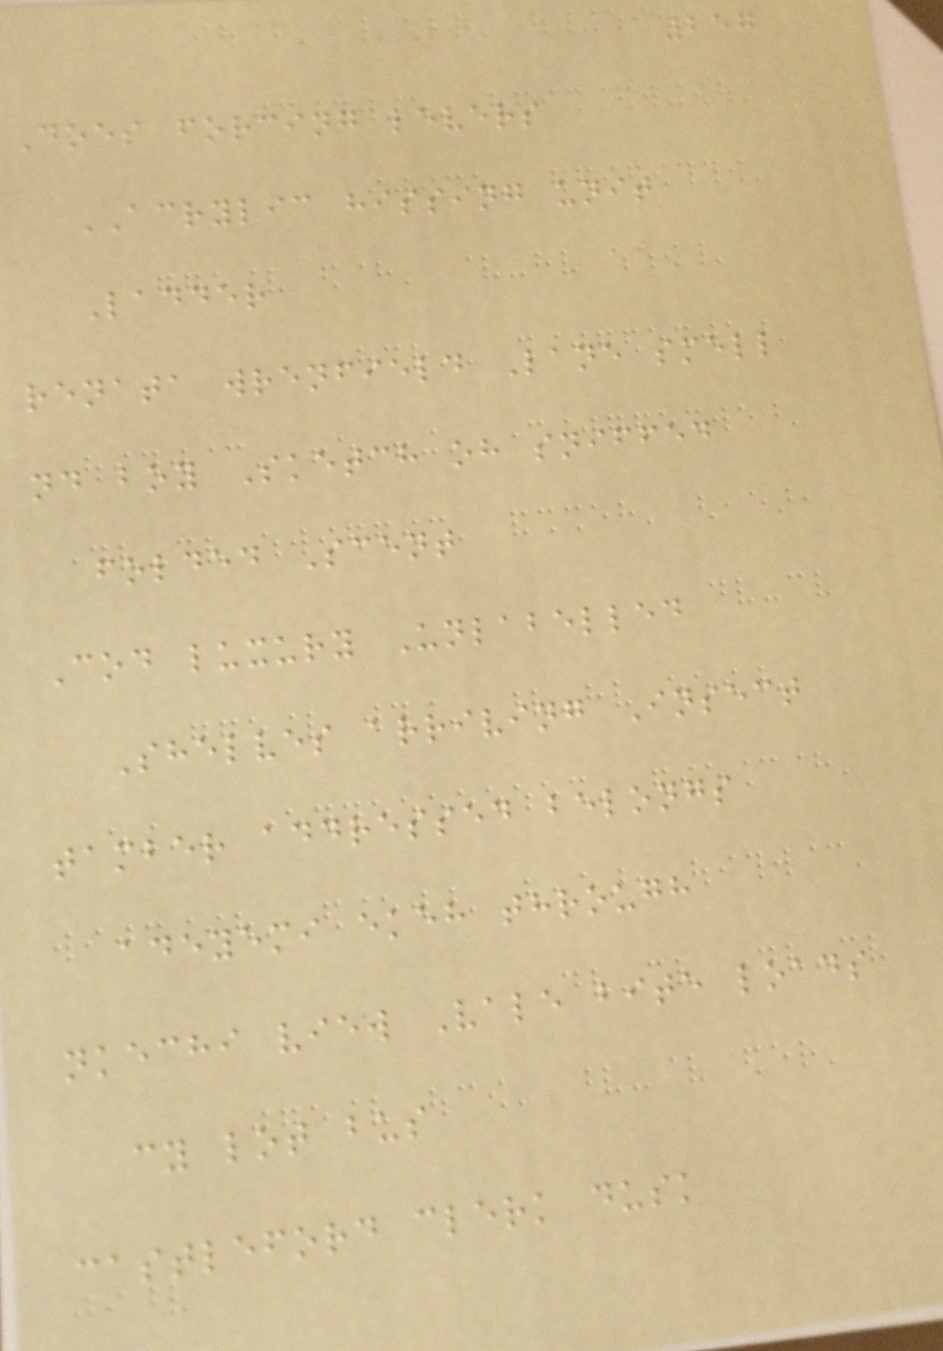257
Does forcing levers
ACRYLIC hissing unit
Ladder
renata wrenfield Lane smell
nd boy Sketch oh sniffed
folded Scent
Cod luxury Unlabelled
Shelves arriving Insect
tamber addressed belongs
adeyemi ekeh through
nkechi view Vale bite loads
cy lot bus
castleford clerk dusk
